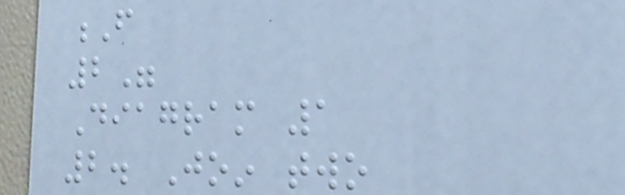F
2"
Diagram 1
2. Join two
